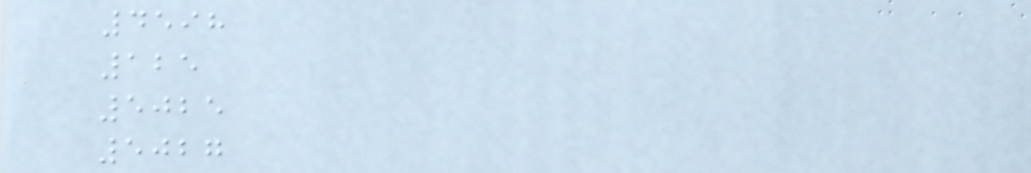4598
125
5025
5027
